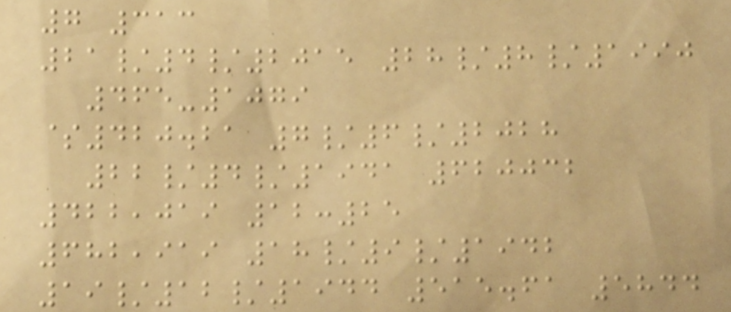7 313
21/4/2015 28/8/1990
465-1079
$420.21 7/6/2028
22/4/1941 620032
422,019 12:25
682,919 18/9/1942
19/12/1944 515.61 5844
